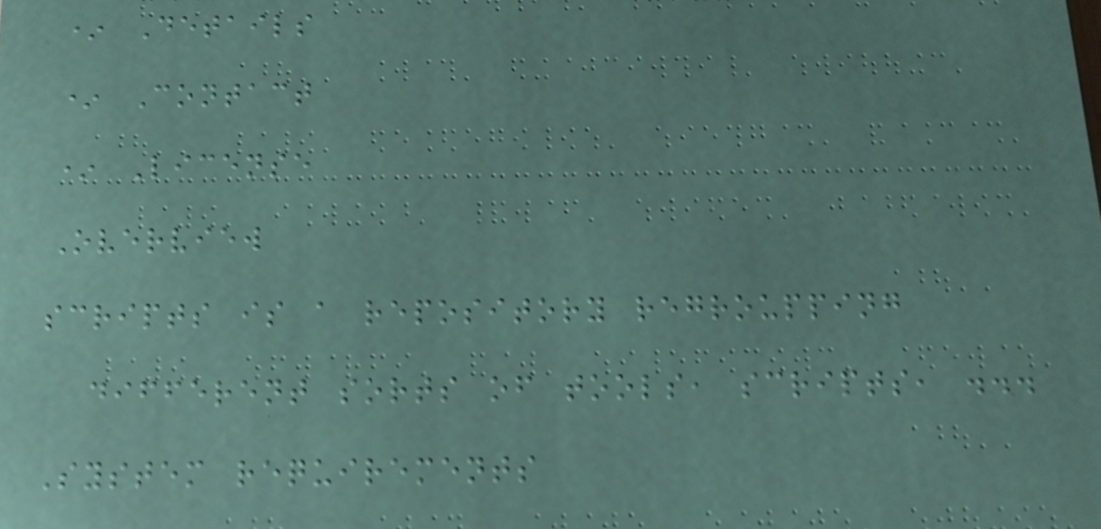* Details
* Contact
* License
Overview
scripts is a repository regroupping
different sorts of tools, scripts, ...
System requirements
